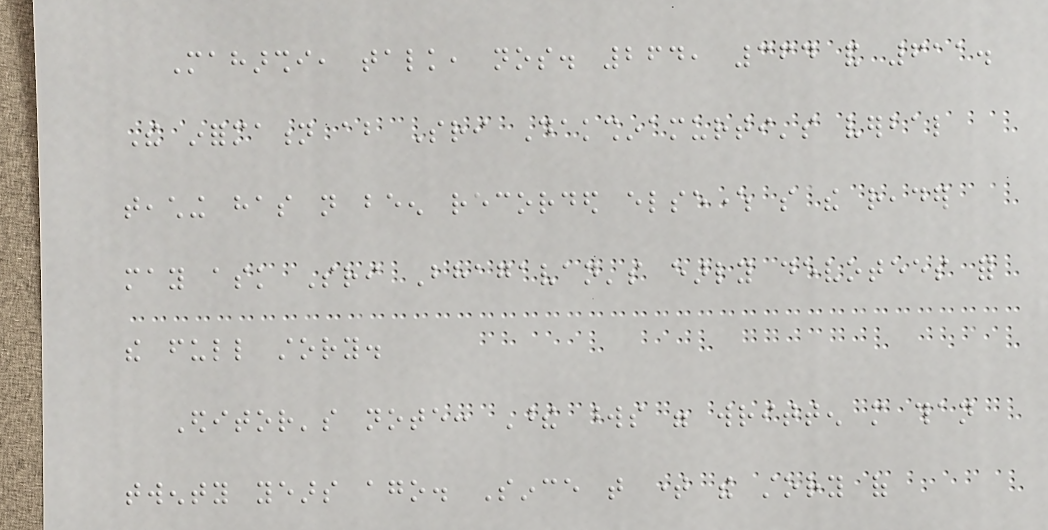Maharshi, talk, nos. 264, 364 and 611.
The information about Sri Dakshinamurti's verbal
teaching has not been recorded elsewhere so the reader
may ask Sri Bhagavan's early devotees for
the full story.
Editor's note: These words were written more than
twenty years ago. Since that time the story of
